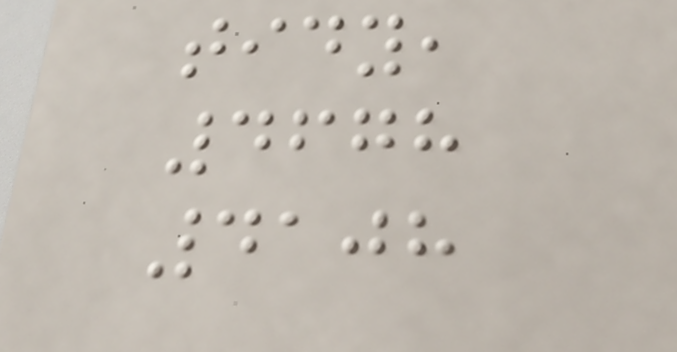tidy,
4678
4108
